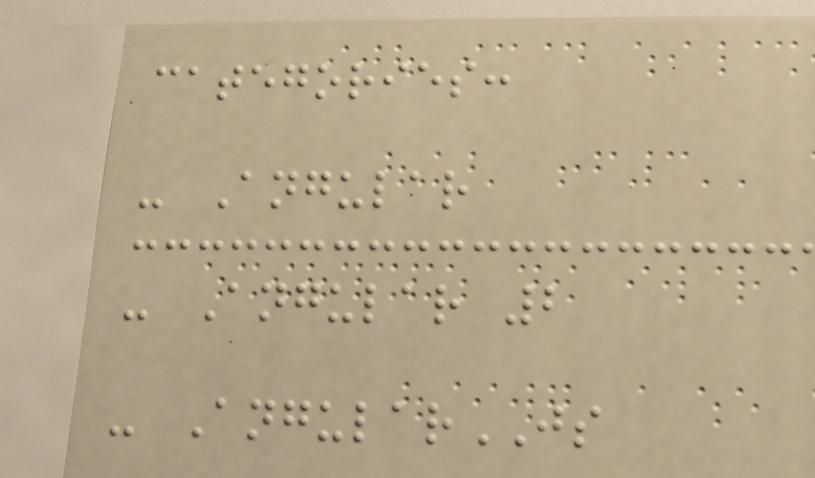categories:
- Angular
- Angular 2
- AngularJS
